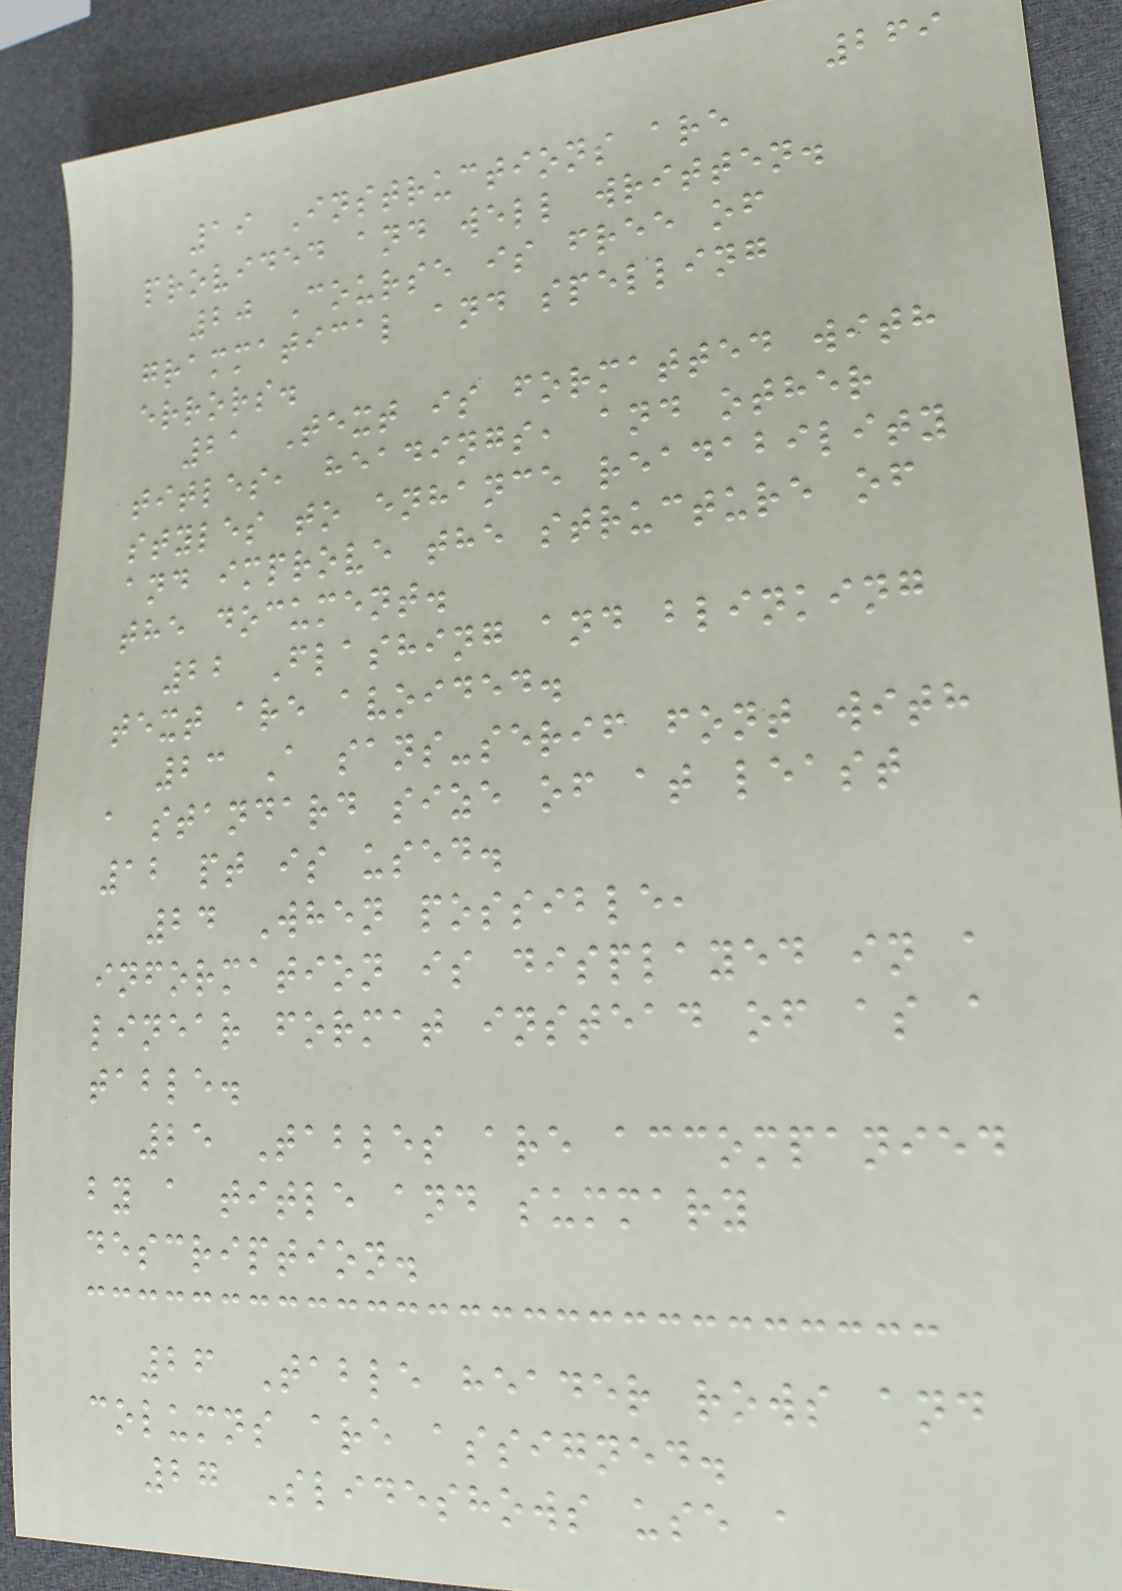269
19 Instructions are
provided and well written.
20 Course is free of
grammatical and spelling
errors.
21 Text is formatted with
titles, headings, and other
styles to enhance readability
and improve the structure of
the document.
22 Flashing and blinking
text are avoided.
23 A sans-serif font with
a standard size of at least
12 pt is used.
24 When possible,
information is displayed in a
linear format instead of as a
table.
25 Tables are accompanied
by a title and summary
description.
26 Table header rows and
columns are assigned.
27 Slideshows use a
